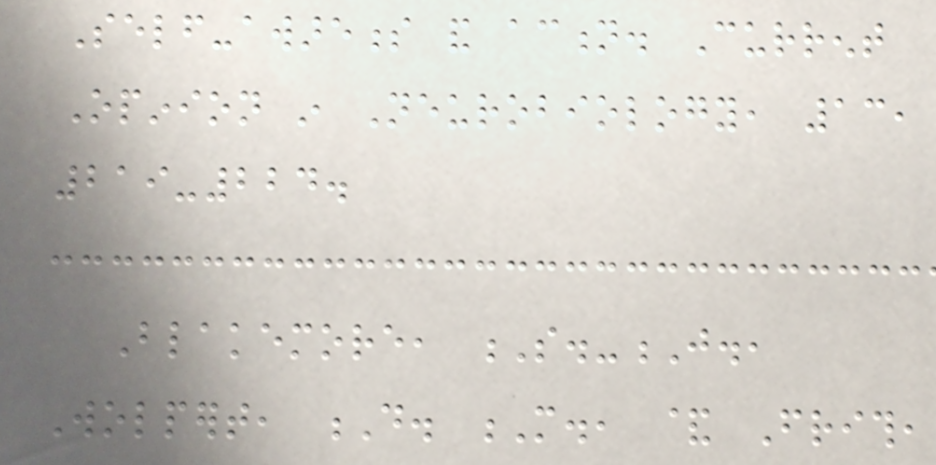Self-awareness and action. Current
Opinion in Neurobiology, 13,
219-224.
Blakemore, S.-J.,
Wolpert, D. M., & Frith,
